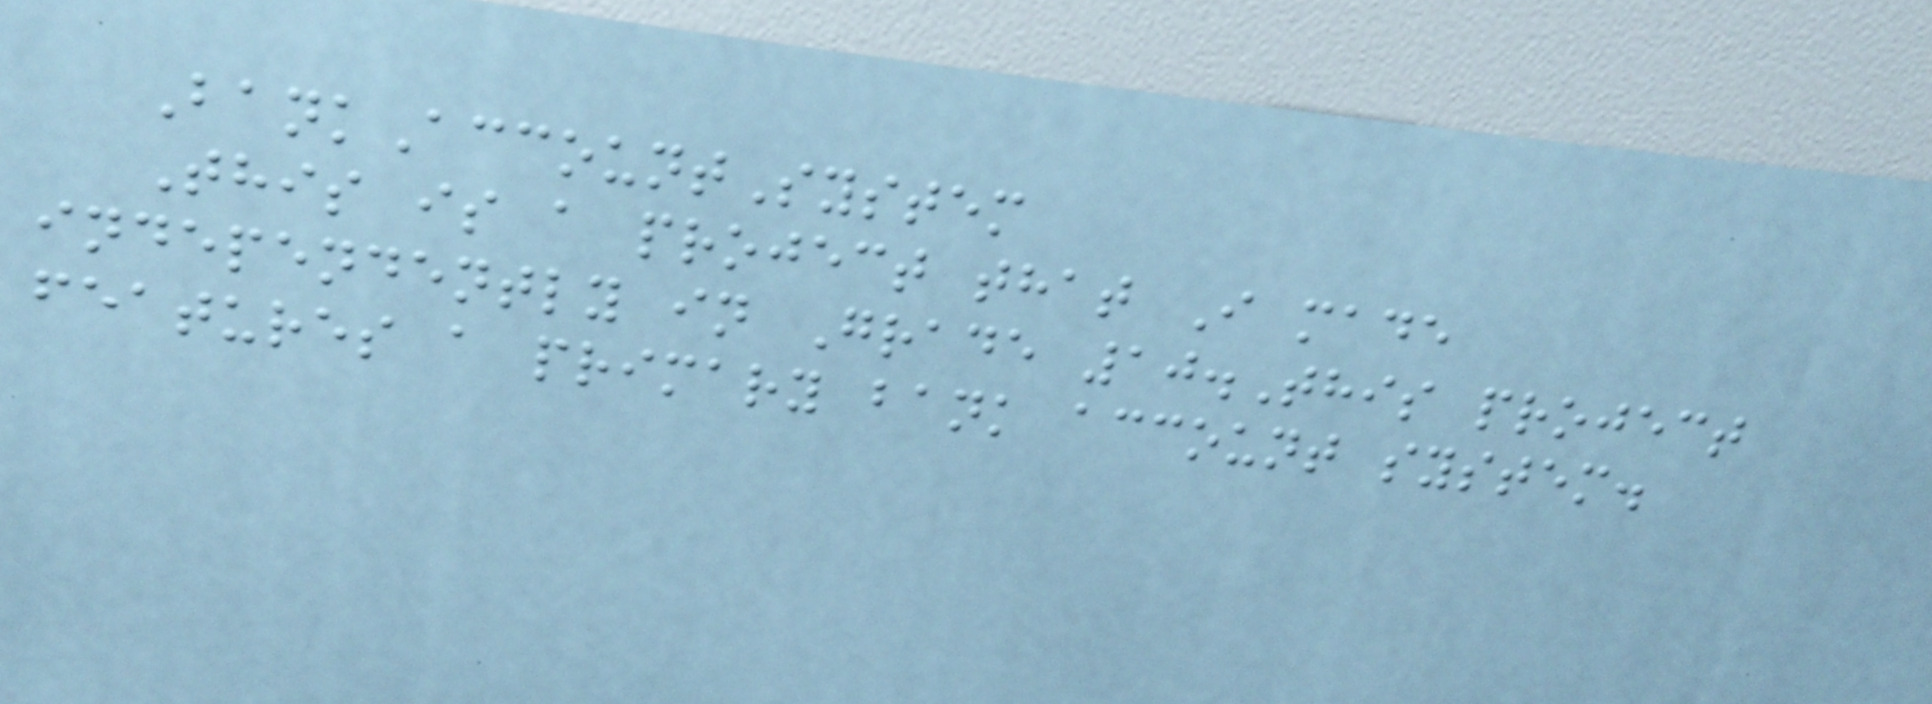BankAccountSystem
This is a project that I made
independently in Grade 10.This project
features a primary bank account system.
